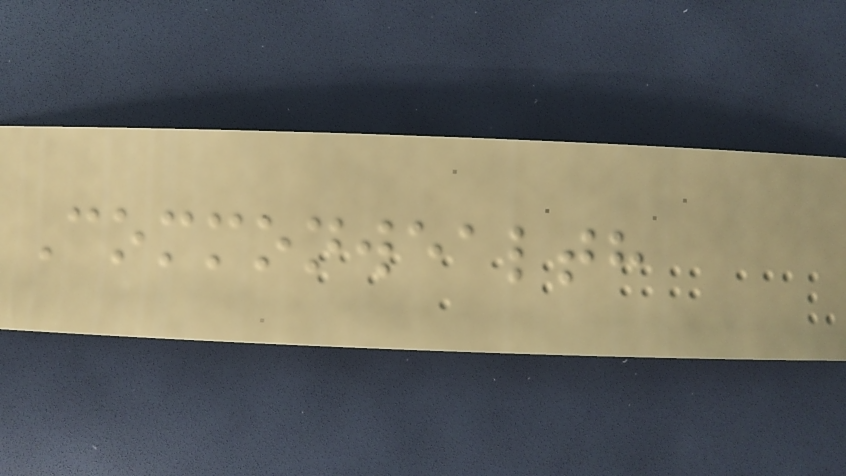Commonwealth
